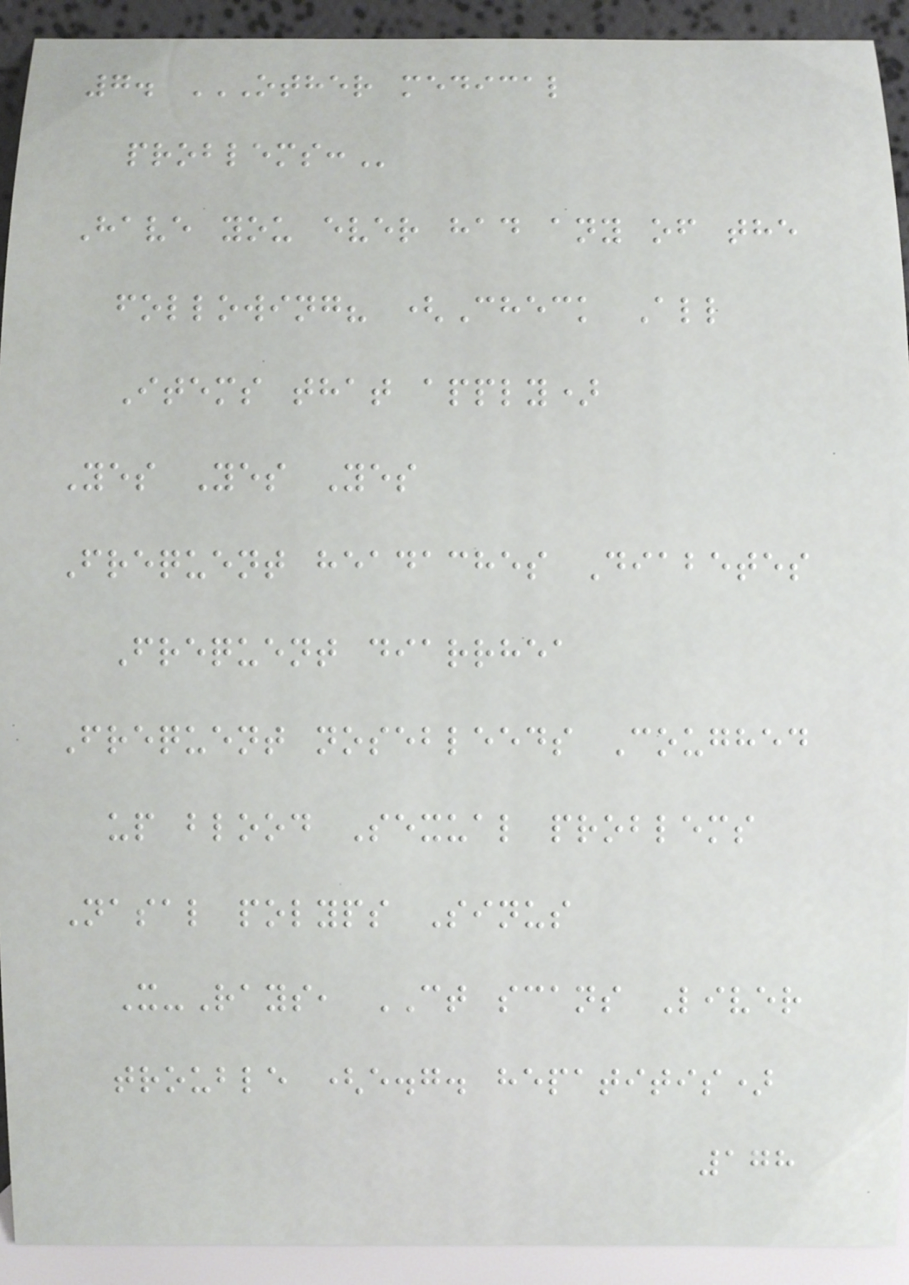7. OTHER MEDICAL
PROBLEMS:
Have you ever had any of the
following? (Check All
Items that apply)
Yes Yes Yes
Frequent headaches Diabetes
Frequent diarrhea
Frequent nosebleeds Coughed
up blood Sexual problems
Nasal polyps Sinus
X-Rays, CT scans Liver
trouble (e.g. hepatitis)
178
